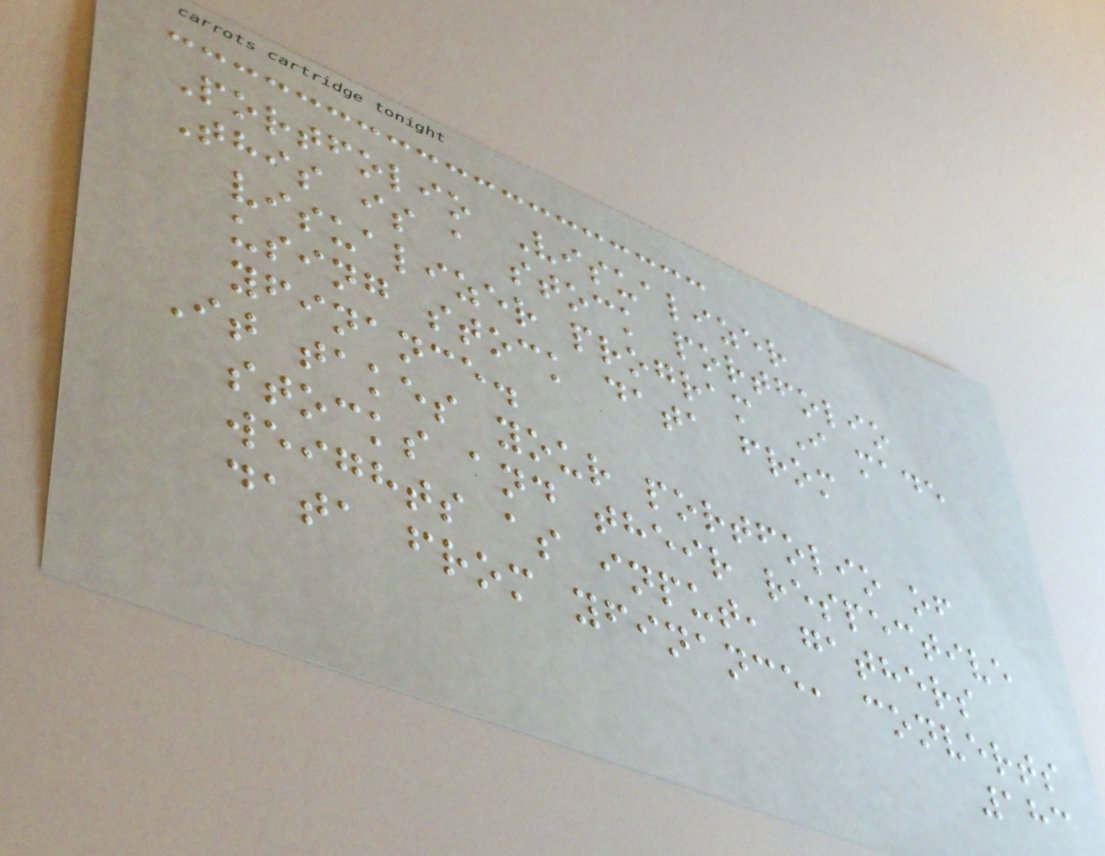Portfolio Visualizer
This is a stock portfolio
visualizer program I made
using stock data from
yfinance.
It takes your portfolio of
stocks and their respective
weights as input, gathers
data from yfinance, converts
183
